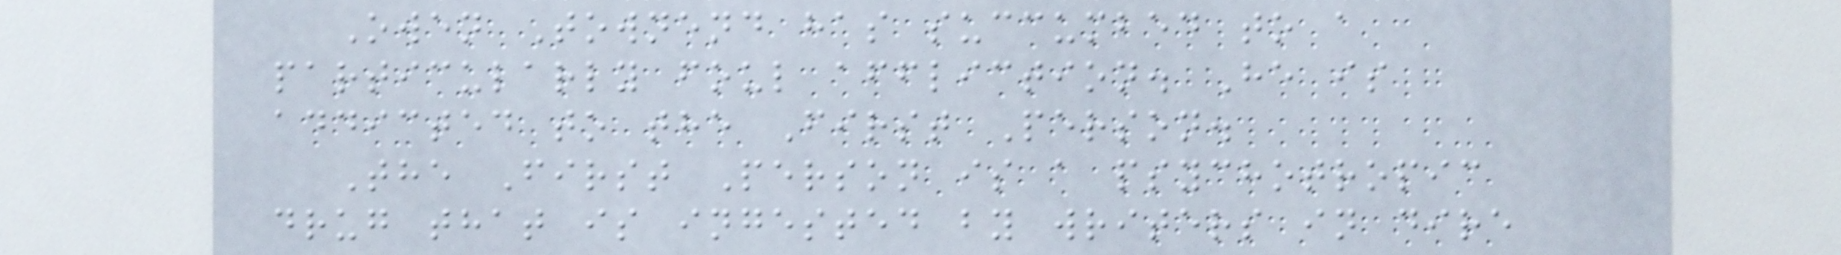Owen Townend has succumbed to a
particularly foul affliction. He is
addicted to the First Person.
The First Person is a psychotropic
drug that is ingested by writers in dire
